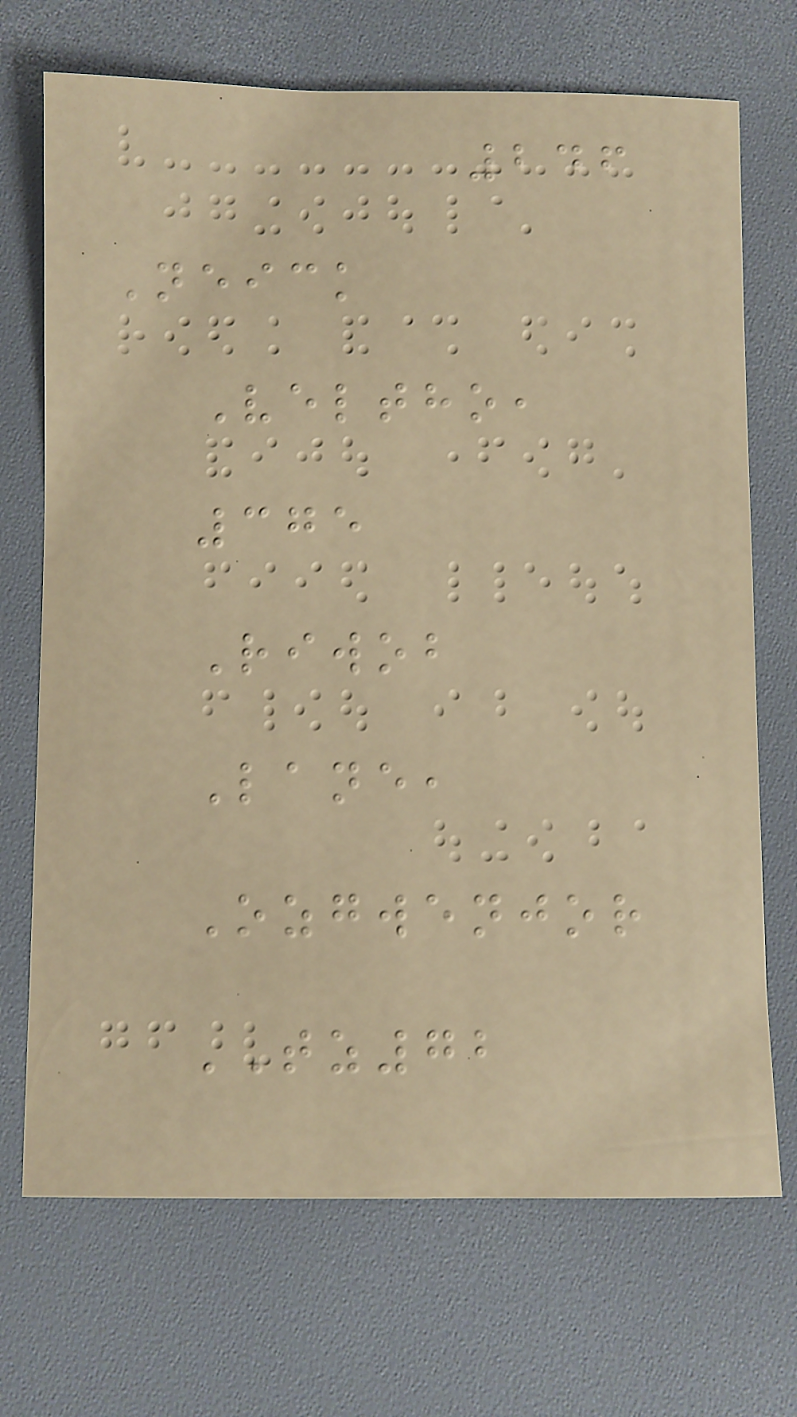246
Neick
Veltho,
375
Riwob
Lane,
Ozgwenjor
TZ72
